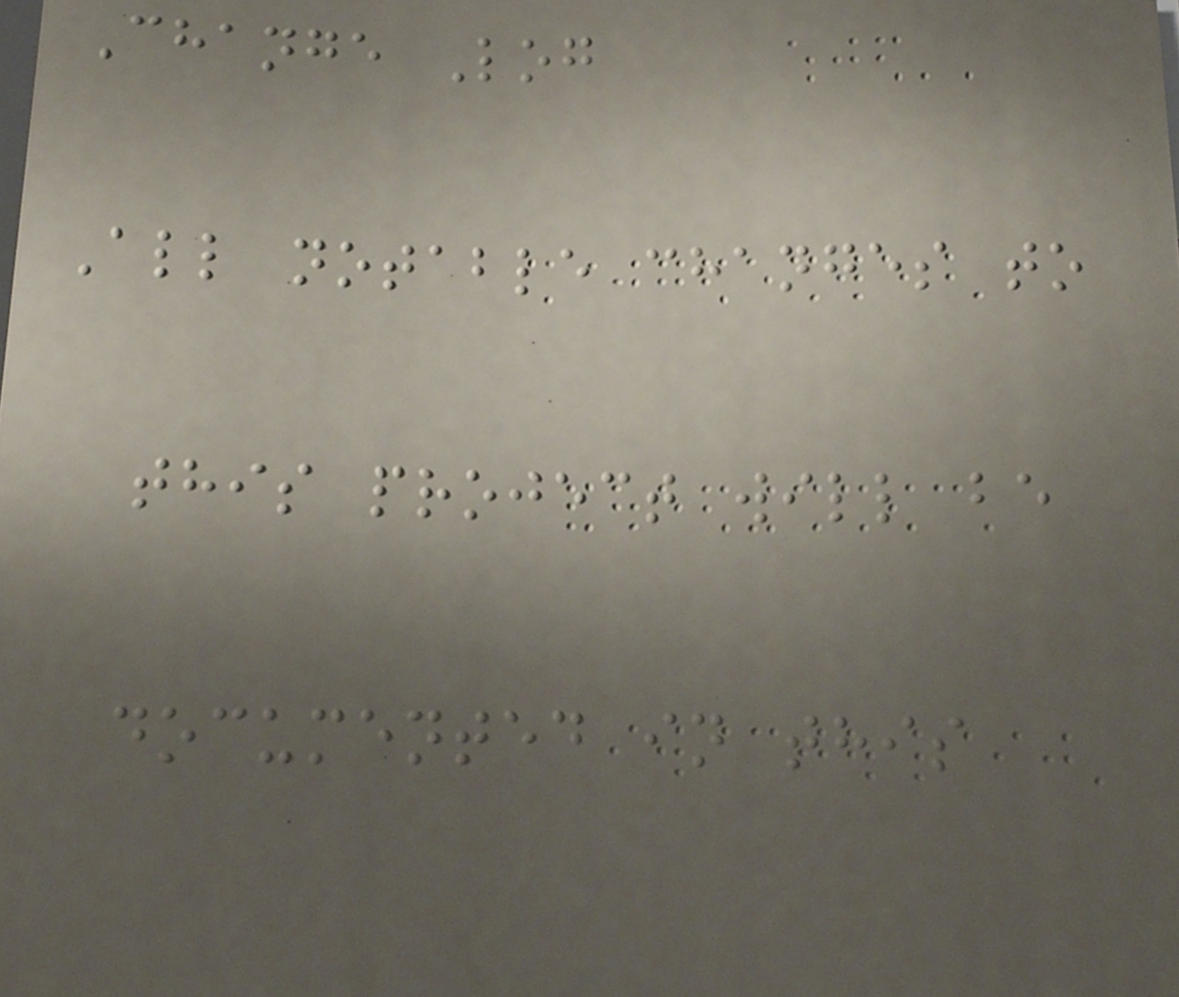Change Log
All notable changes to
this project will be
documented in this
